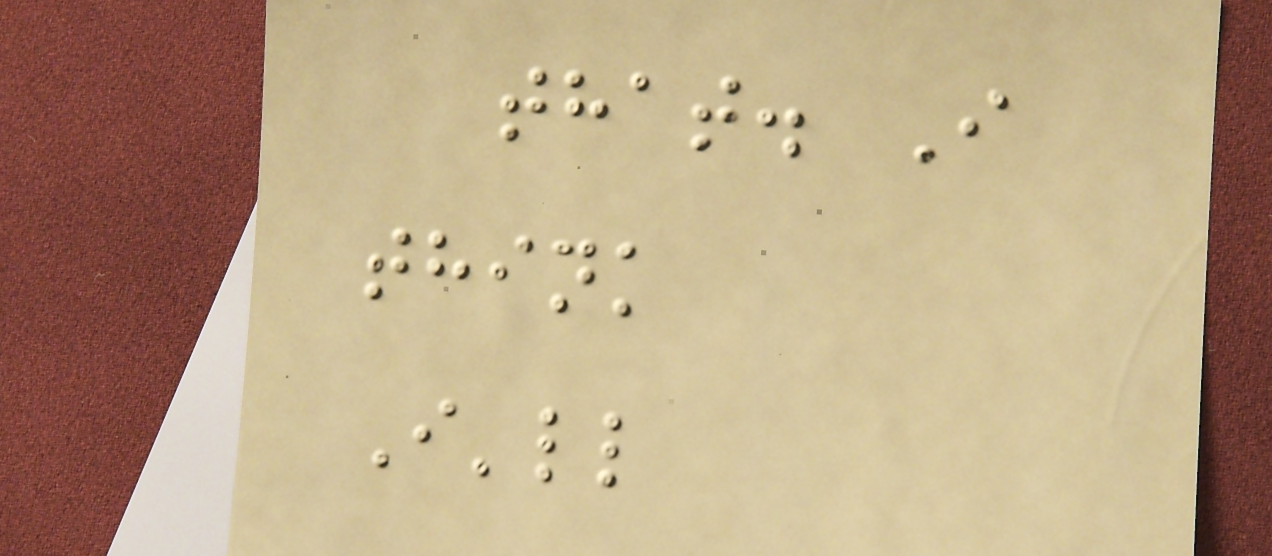that. I
think
I'll
